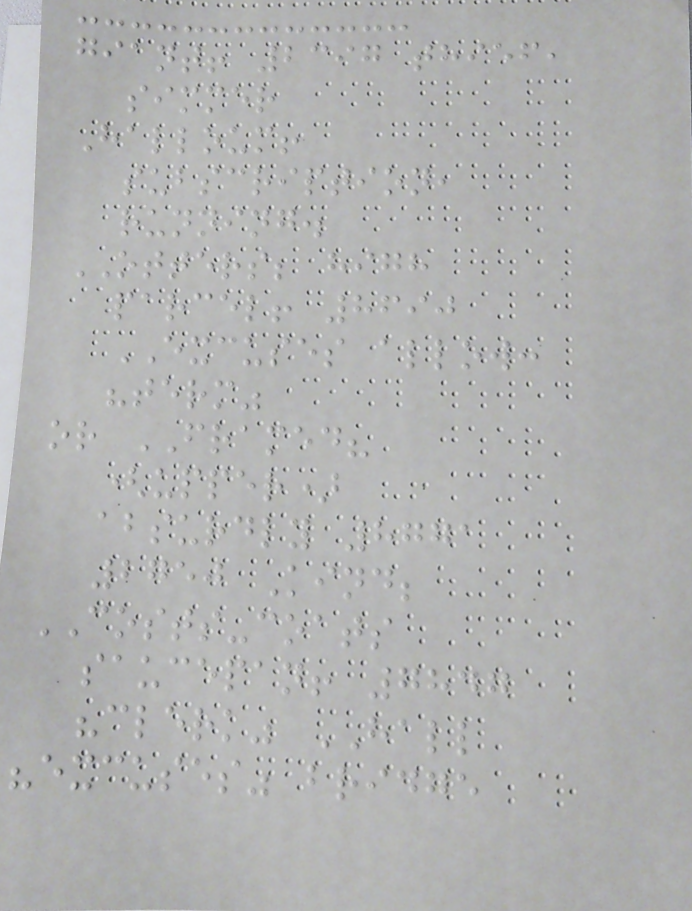giant! 2397 thief,
simmer
Halloum!
subscription,
running.
OTTERS; high
parcel! 8690
EXCUSES allow:
"term"
or FRAMED?
(upper)
absurdly 8771
2750 Kind;
COSTS-coats
saucepan! 7847
"clerk" HALL
"excuses" bridge
